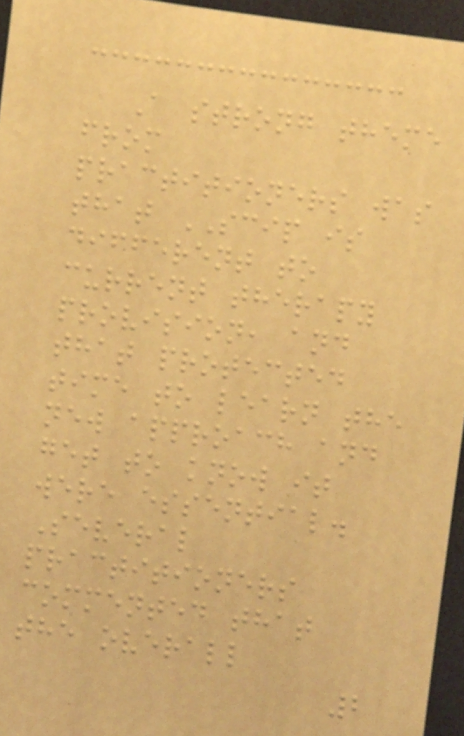A strong theme
from
practitioners was
that SCIP is
different to
current therapy
provision, and
that protected
time to learn the
new approach and
get to know it
were essential.
Several
practitioners
commented that
the overall
2
